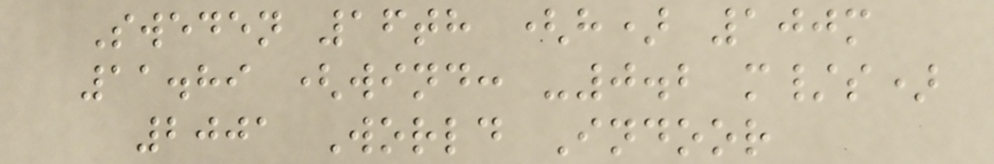Sweden 16th (h) 100m
11.89 (wind: -0.2 m/s)
2001 World Indoor
